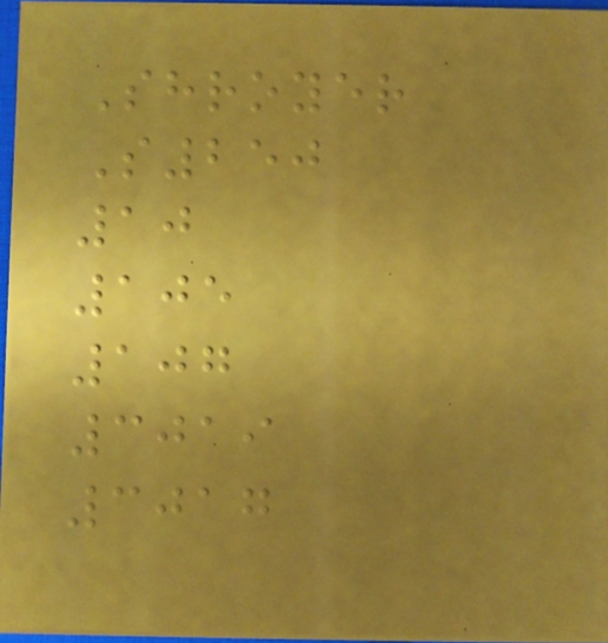Shroyer
S250
10
105
107
3019
3017
